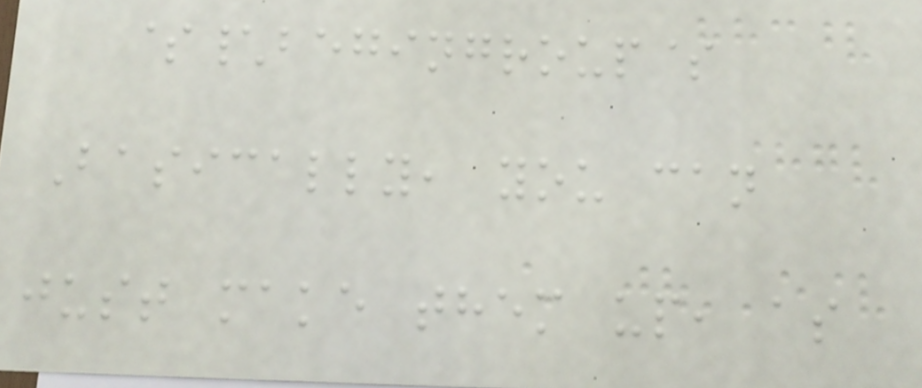$\begingroup$
Basically, you can
just make them up, as
